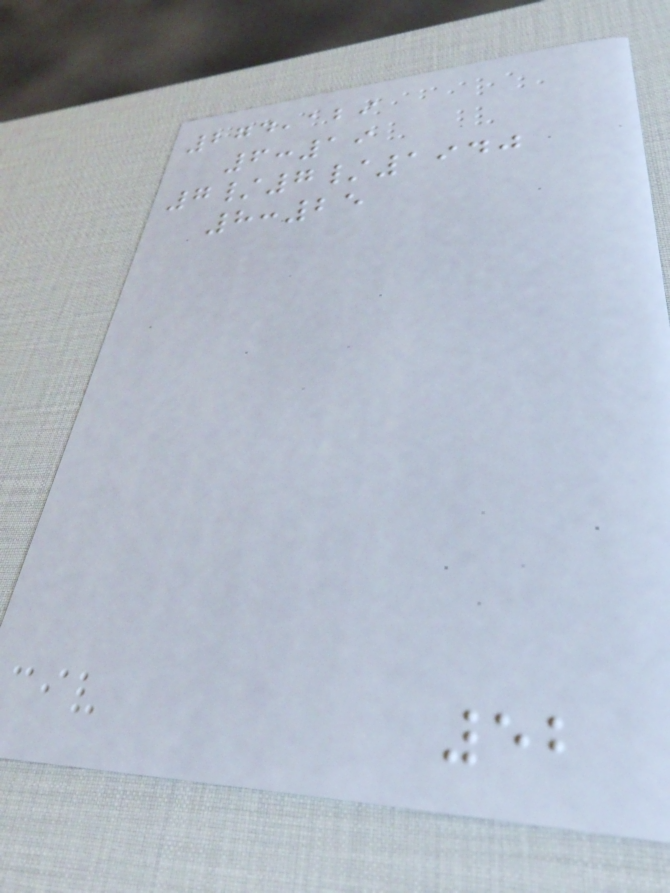274,129
6:19
7/7/1940
8:25
52
